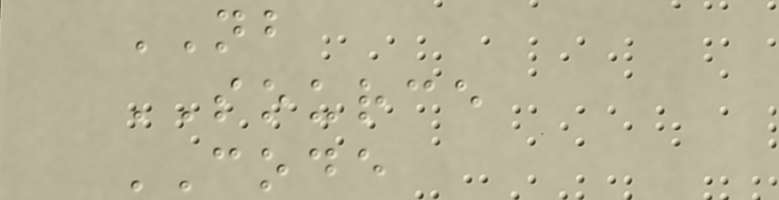NB
SOURCE
CODE
